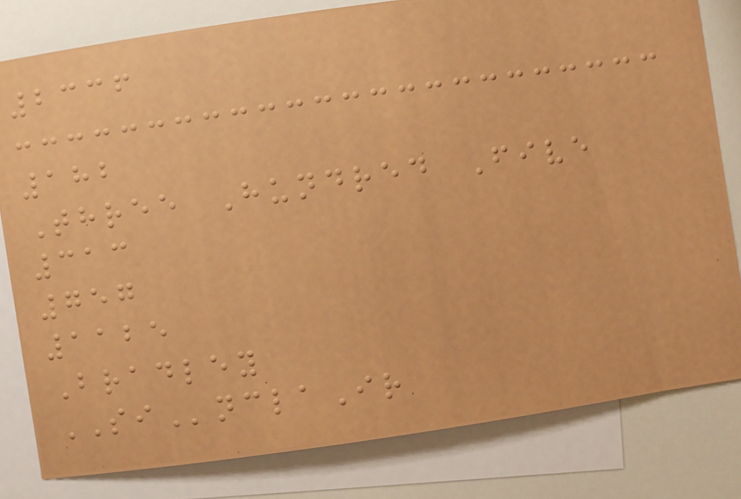2336
182
Three Hundred Five
313
757
1125
Bradley
SInclaIr
